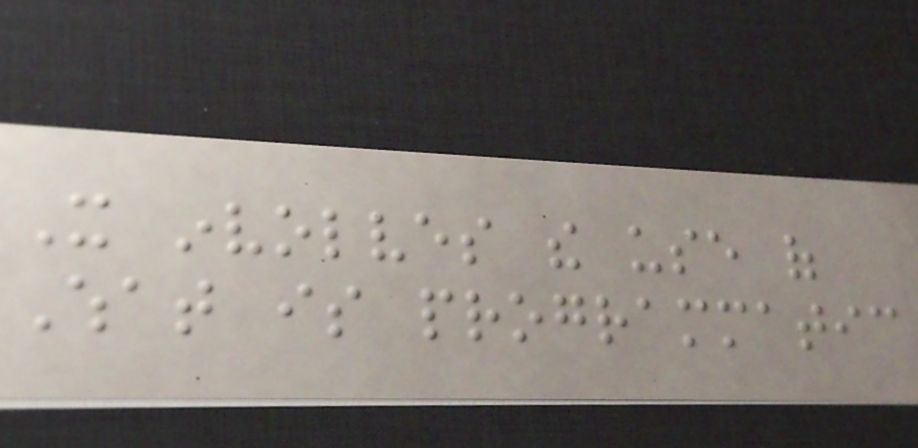It involves the use of
What is programmatic
